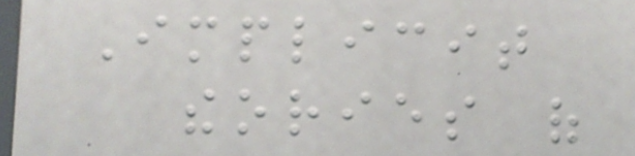Implicit
theories of
